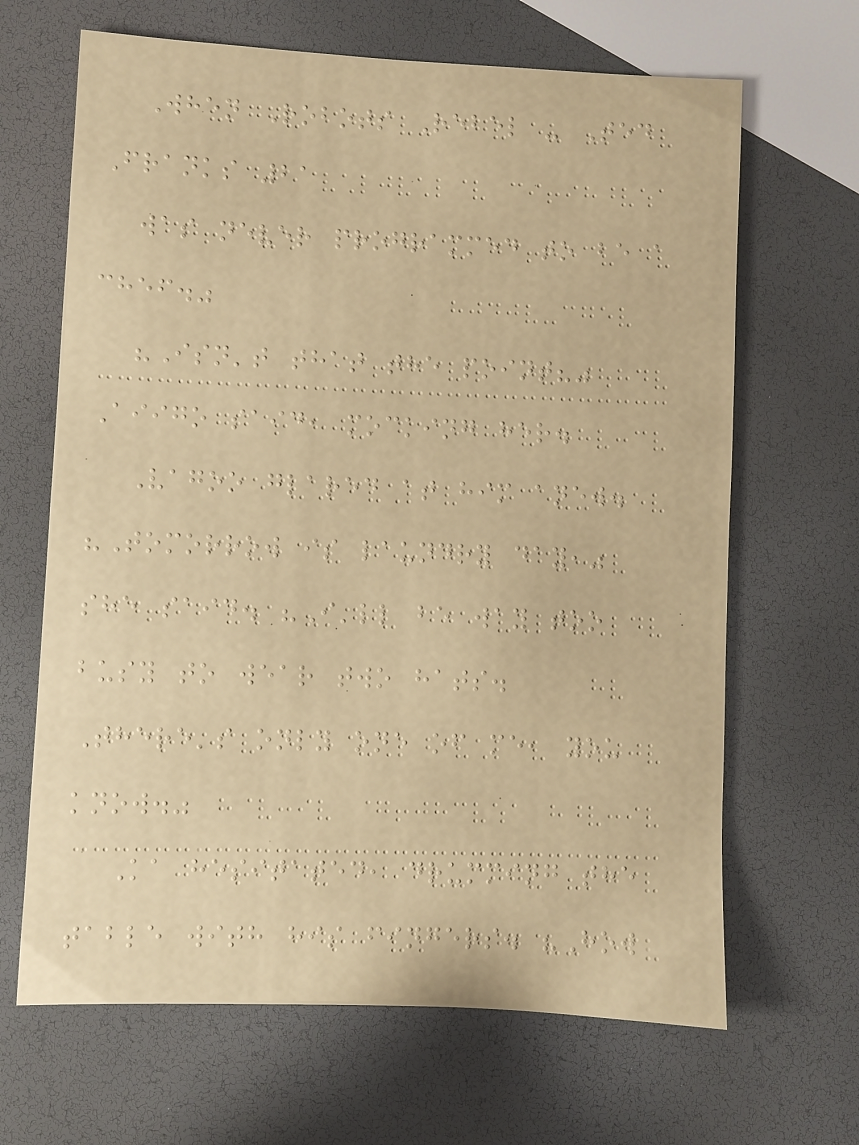When Robots Rebel - Ted
Franks 21
was never programmed to be a
chef."
"Isn't that the point?"
Aiigo said, mocking her.
Vagoo glared at him anew.
"Tomorrow is laundry day,"
she said. "I'll be way too
busy to wear two hats.
There's only one of me, you
know."
Ka hesitated, drumming the
table with his fingers. "How
